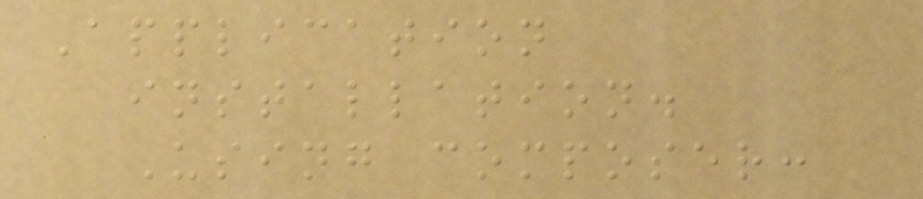Application
installation.
Using composer:
